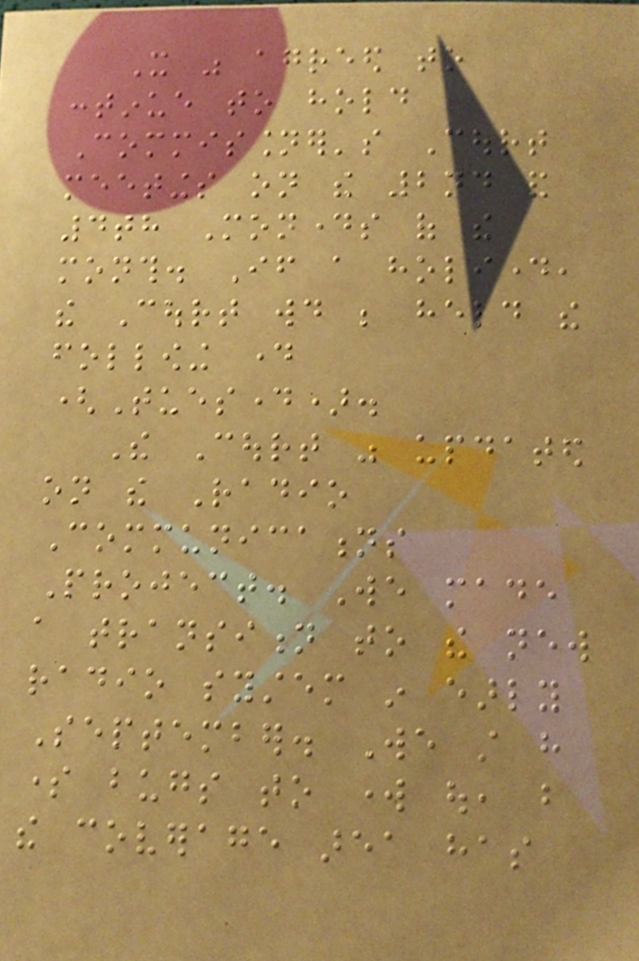It was agreed to
continue to hold
Commissioner's Court
meetings on the 2nd and
4th Mondays of the
month. If a holiday,
the Court would be held the
following day
(Tuesday).
The Court was updated
on the Radio
Communications
Project. We made
a transition to the new
radio system in early
September. We still have
some bugs to work out, but
the coverage area has
